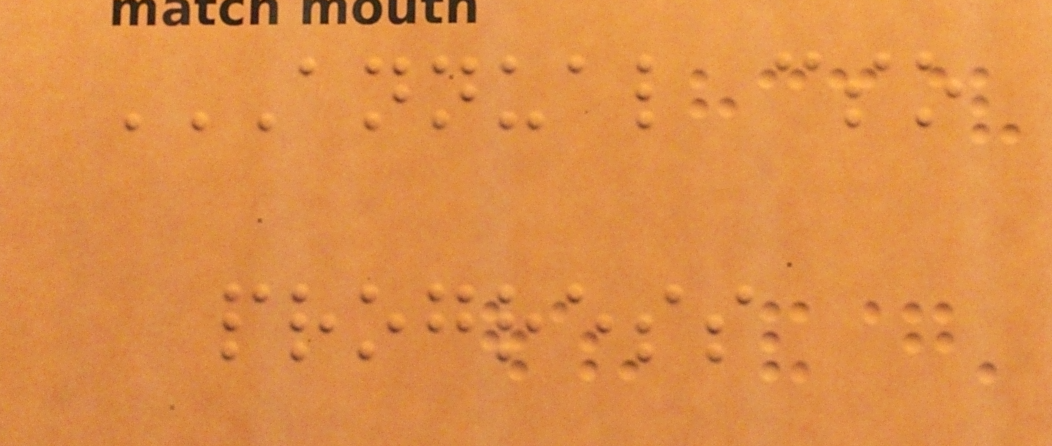ANNUAL CSO
PROGRESS
